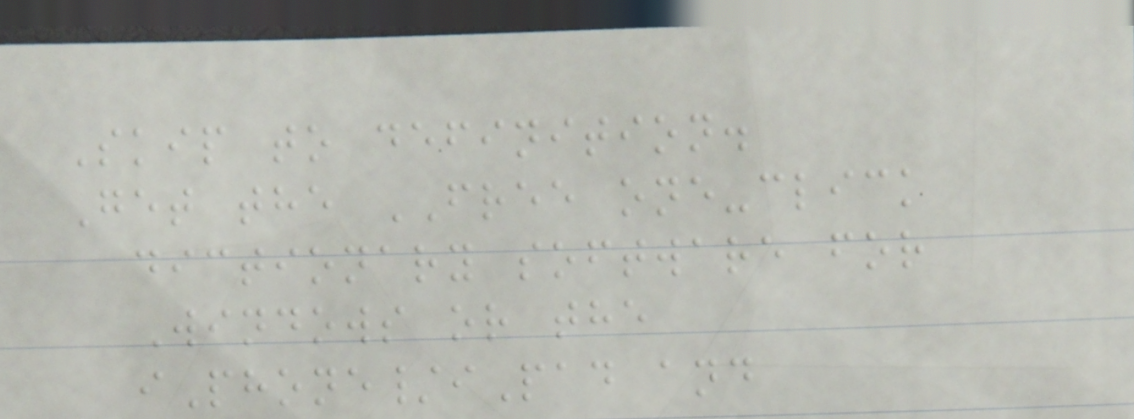Skip to definition.
Get the FREE one-click
dictionary software for
Windows or the
iPhone/iPad and
